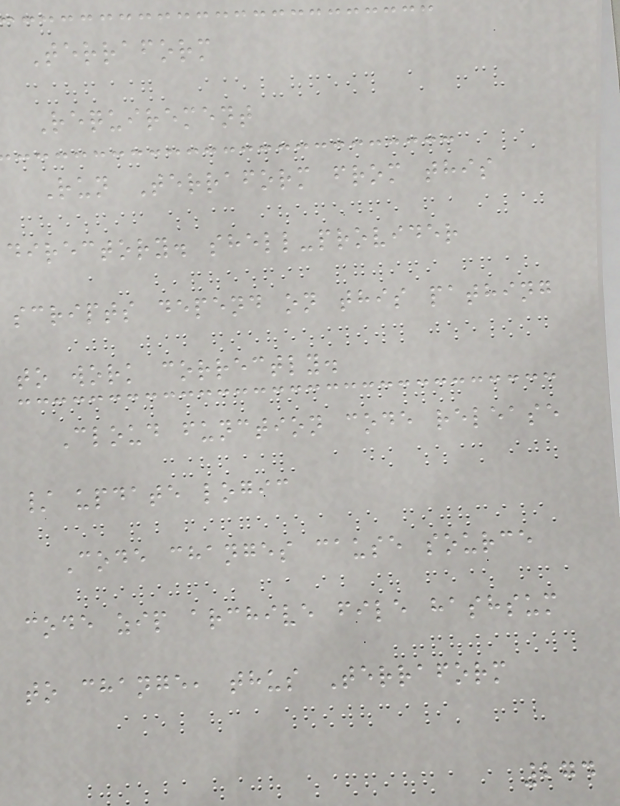Terraform
Requirement
Run Terraform from this
directory. shell-provider
scripts depend on this pathing
to work correctly.
Cloud function code release
/ update logic
Code changes cause source
code zip archive file hashsum
to change, thus Terraform
274
